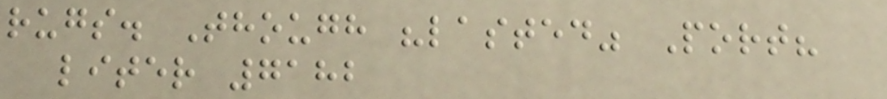rugs. Though "lasted" Port?
liter 7182
